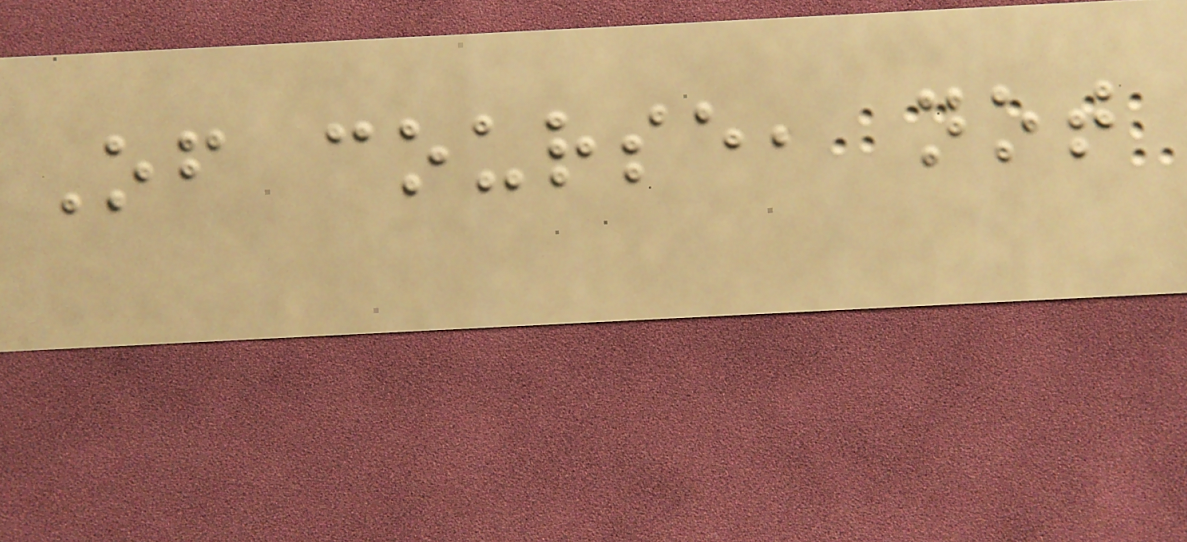Of course, not
